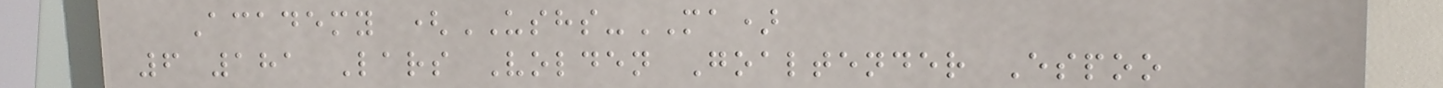Academy (USHS-MA)
6 181 Lars Volden Goaltender Espoo
